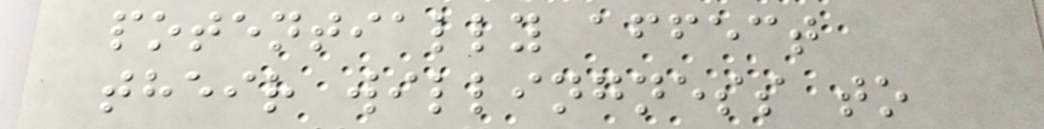potentially affect
their willingness to
